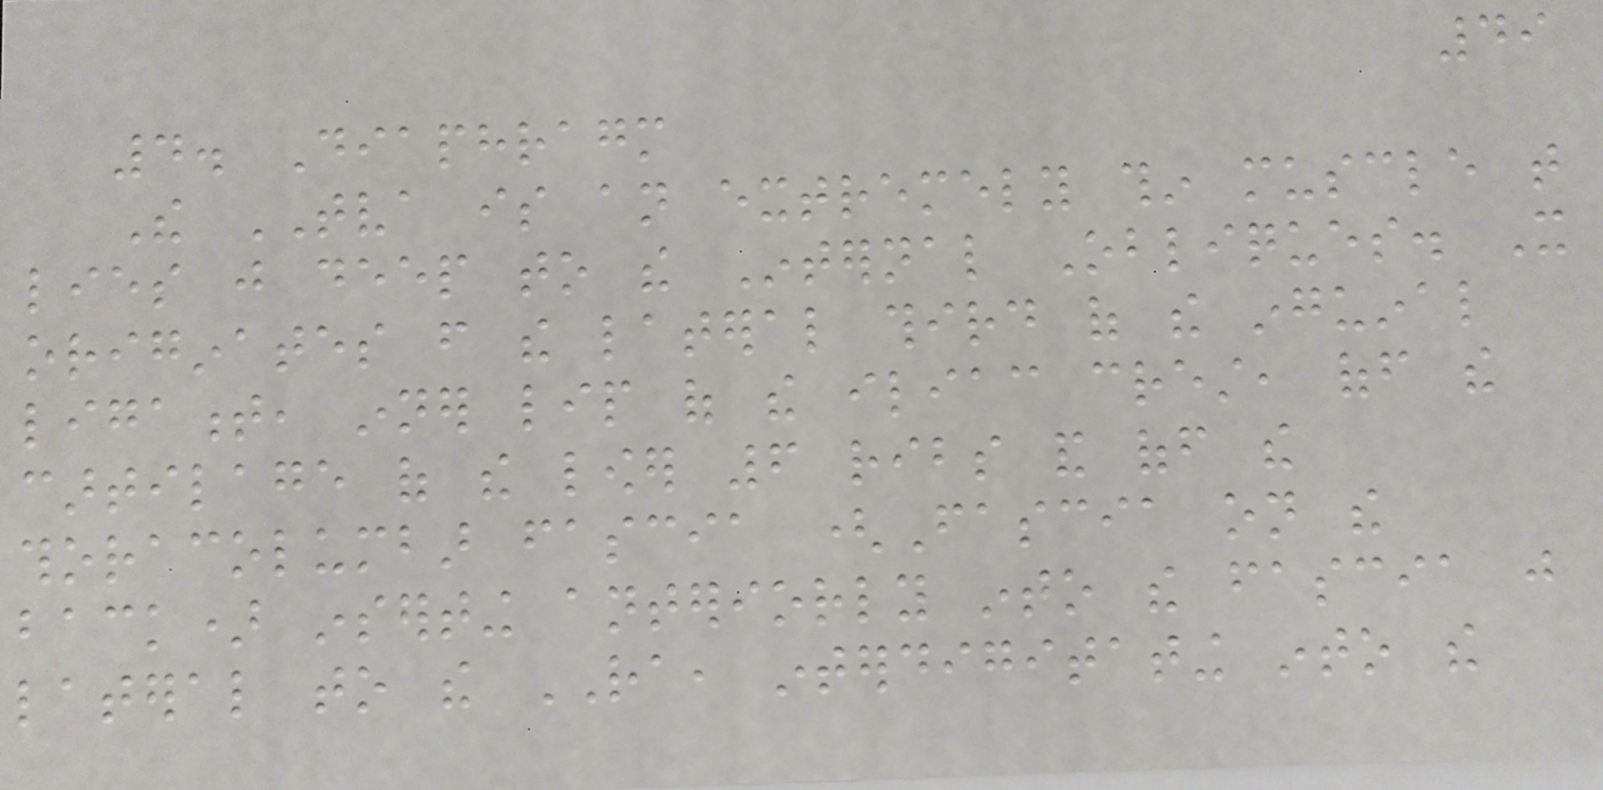49
4. Diaphragm
The TVA is an extremely thin muscle that
lies just deep to the Internal Obliques. It
originates from the lateral third of the inguinal
ligament, inner lip of the iliac crest, off the
cartilage of the lower 6 ribs and off the
thoracolumbar fascia (Fascia on the
back) inserting anteriorly into the fascia just
lateral to the RA, interdigitating into the
